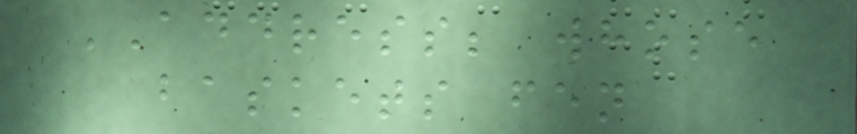ADDRESS; whose
baskets fen
